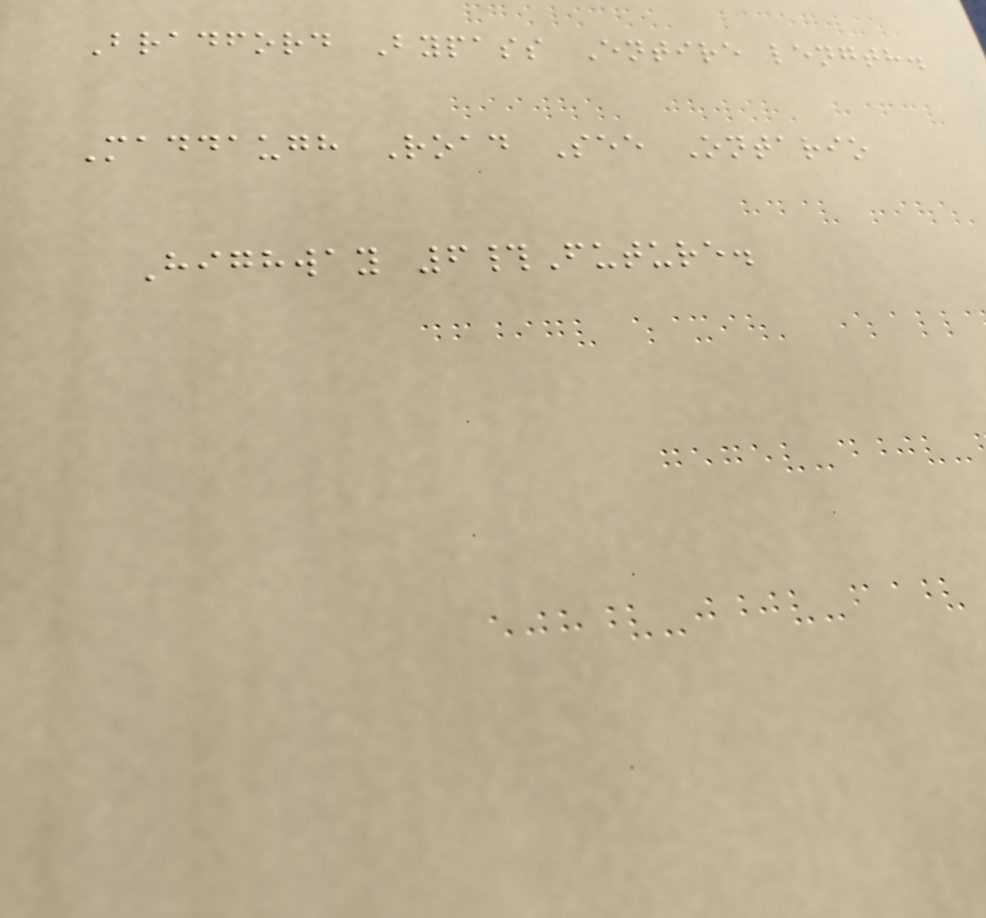Bradford Bypass Entire length.
Maddaugh Road See Ontario
Highway 6#Future.
